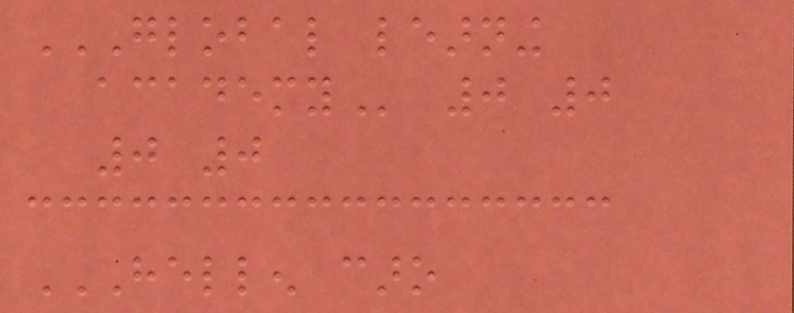GLOBAL LEARNING
ACADEMY 0 0
0 0
HELLEN CARO
